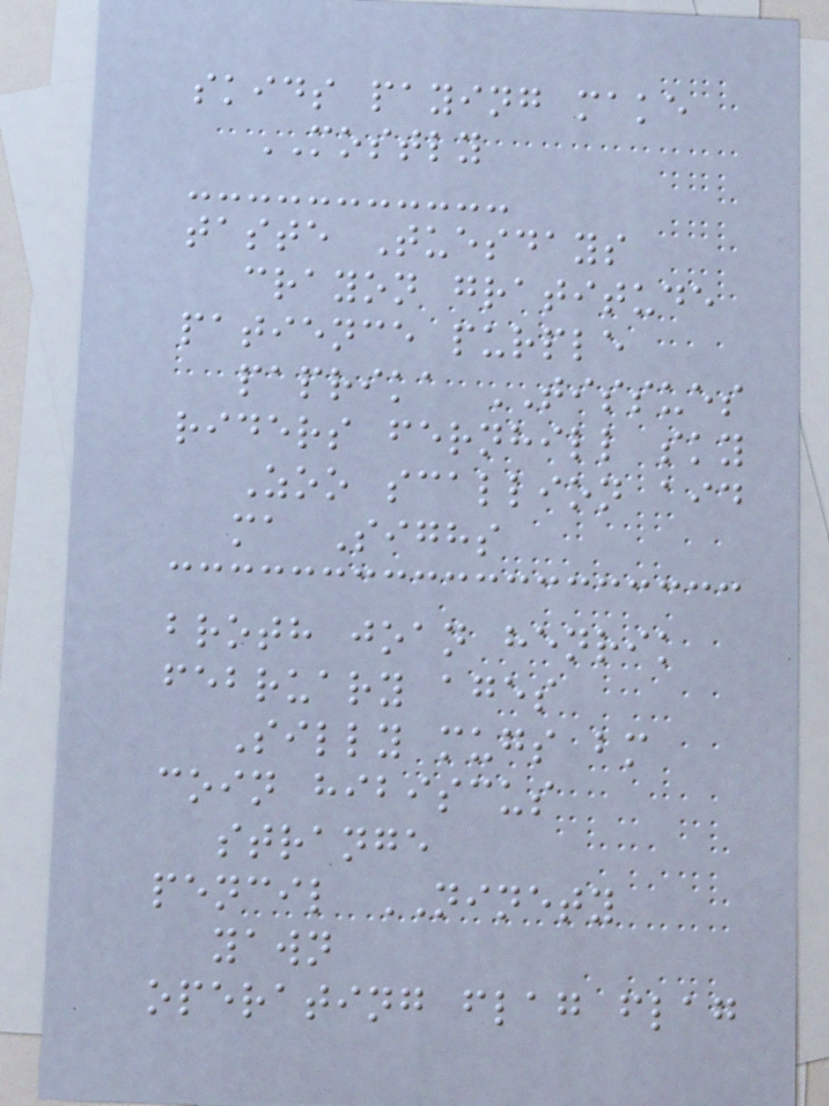skids paying make
MOSTLY
taste Tuesdays
crayon gratitude
patience purple
paprika TISSUES
riders fernhill sky
Zoo scallion aid
ma Sighs
broth joan henrik
february ages
Silly mugs bm
coin hibiscus
strange
pencil NINETY
yawn
operating flag flag
